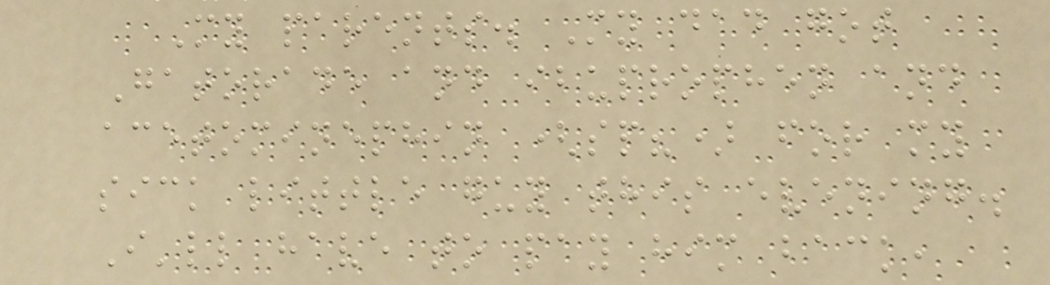My parents. My dad got
Gatorade and ibuprophen and
acetominephin (sp?) for my
sick little guy this evening.
I'll have to pay him back,
